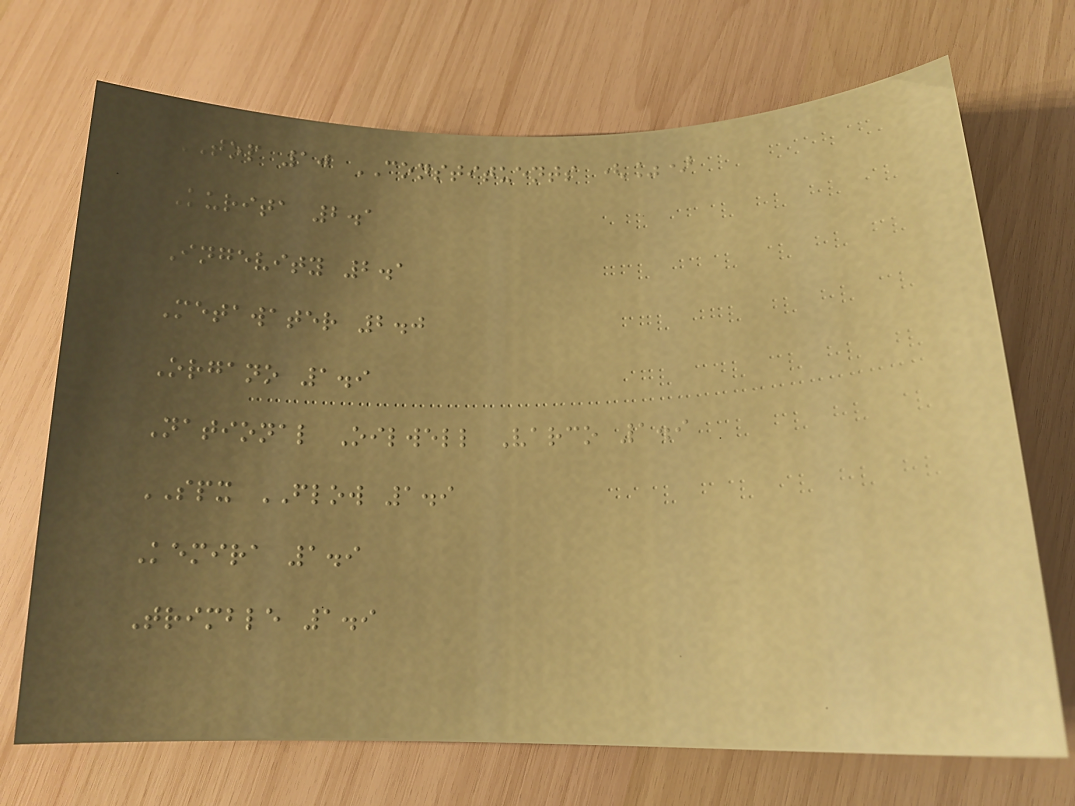TOP 10 CONSTITUENTS (%)
Kurita 2.1
Ingevity 2.1
Metawater 2.0
Organo 1.9
National Oilwell Varco 1.9
SPX FLOW 1.9
Kemira 1.9
Trimble 1.9
